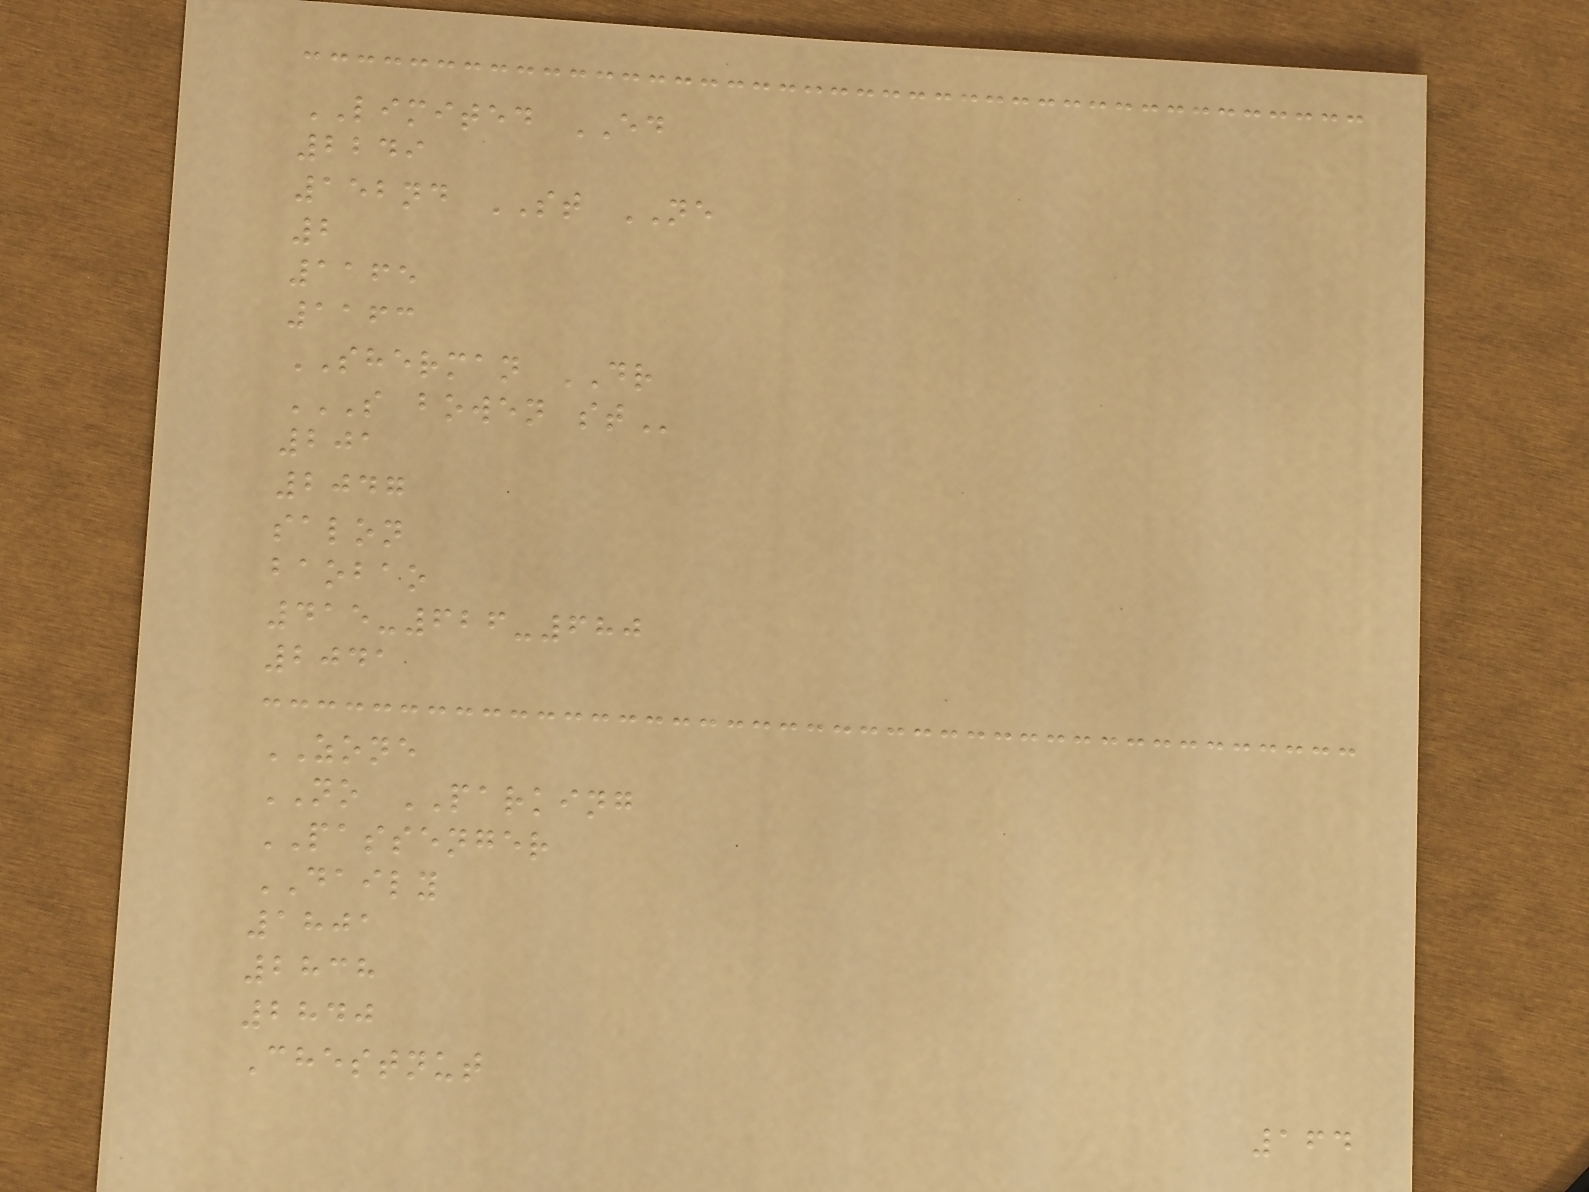LIMITED ED
2249
152nd ST NE
2
1165
1163
SHERMAN DR
S BOWEN ST
201
2047
salon
baobao
415-626-680
2041
ZONE
NO PARKING
PASSENGER
DAILY
1801
2838
2840
Chestnut
164
